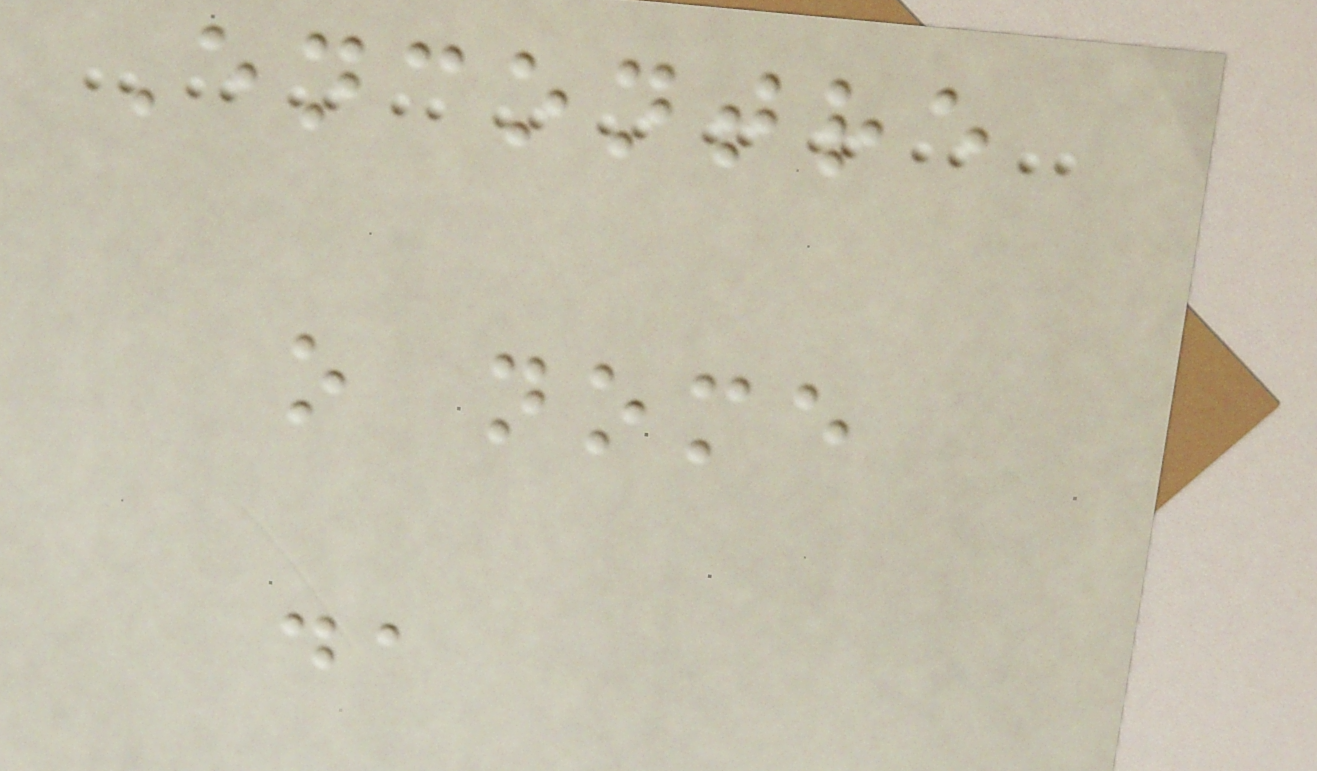Encontre
o nome
da
